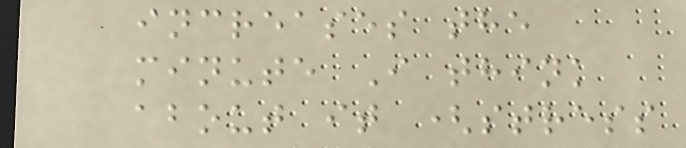increases the
minute I think
about it (stress
